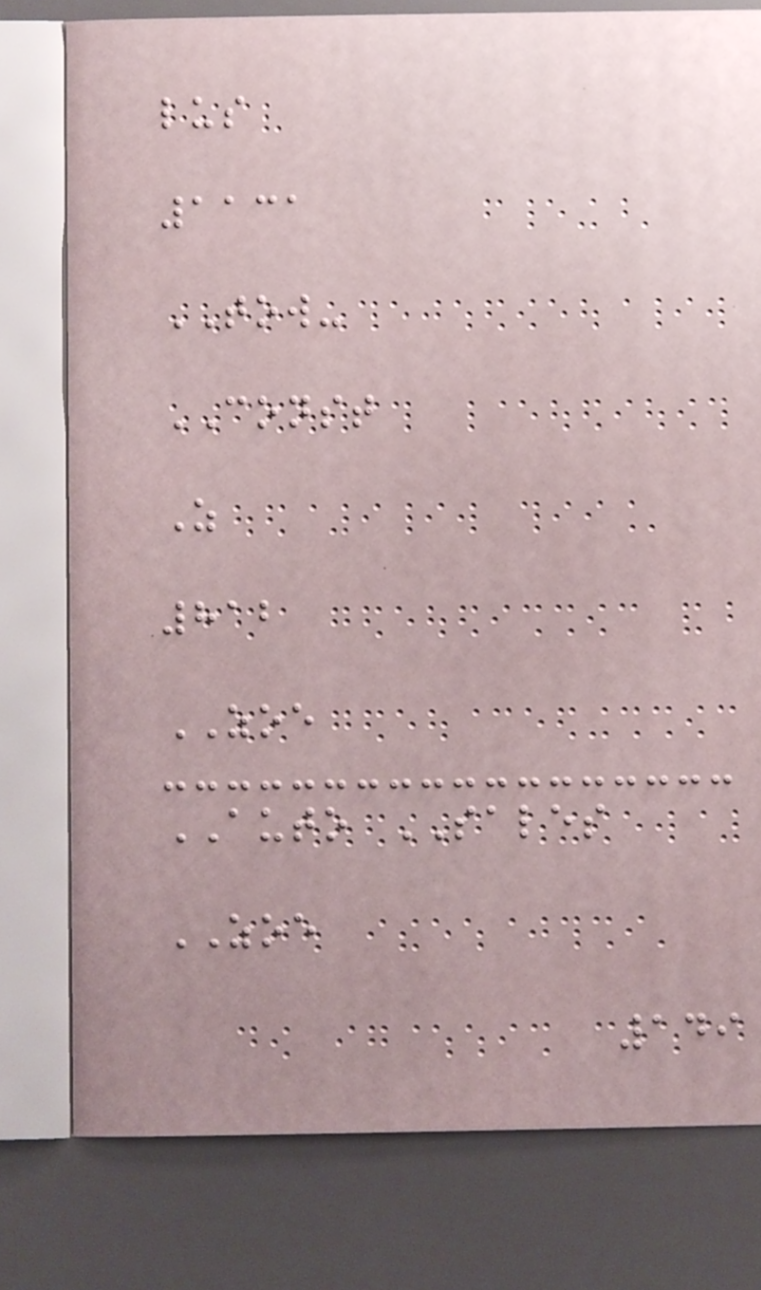lus
1131
TOW-
CONST
Z
812
ZOE
AUTO SALES
ZOE
149
